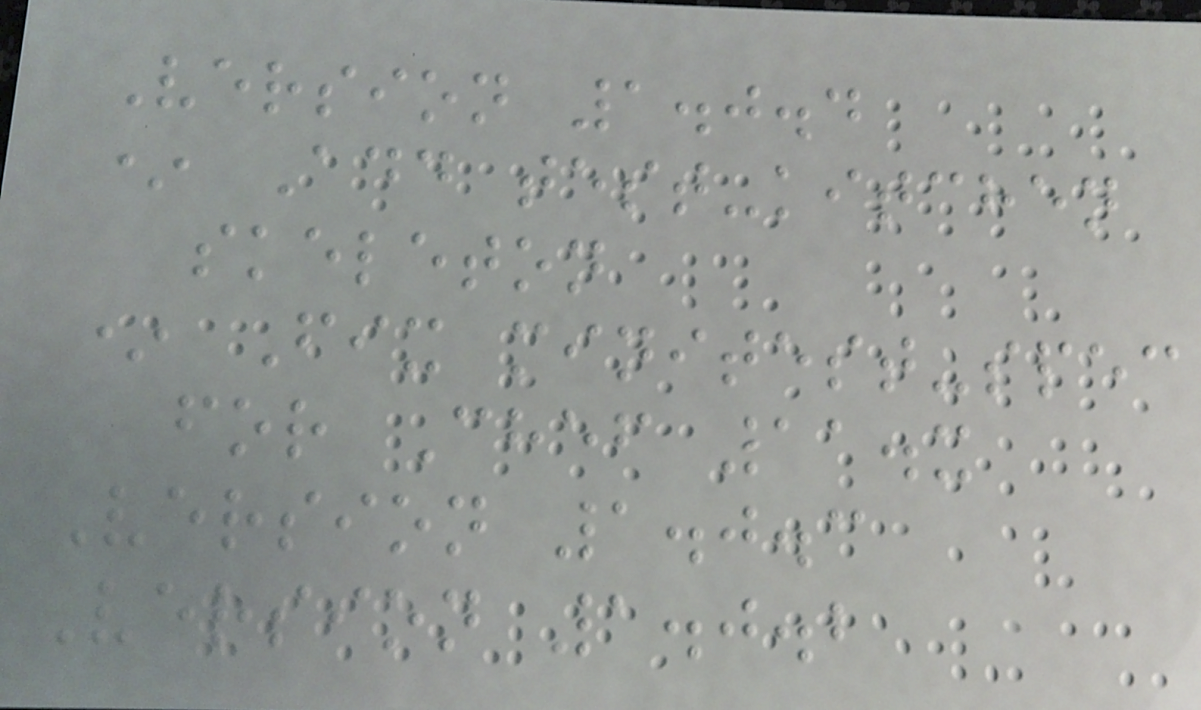Version 1.0.4
* Add test-kitchen
skeleton
* Fix minitest-spec
for Chef 11.x
Version 1.0.3
Version 1.0.2
